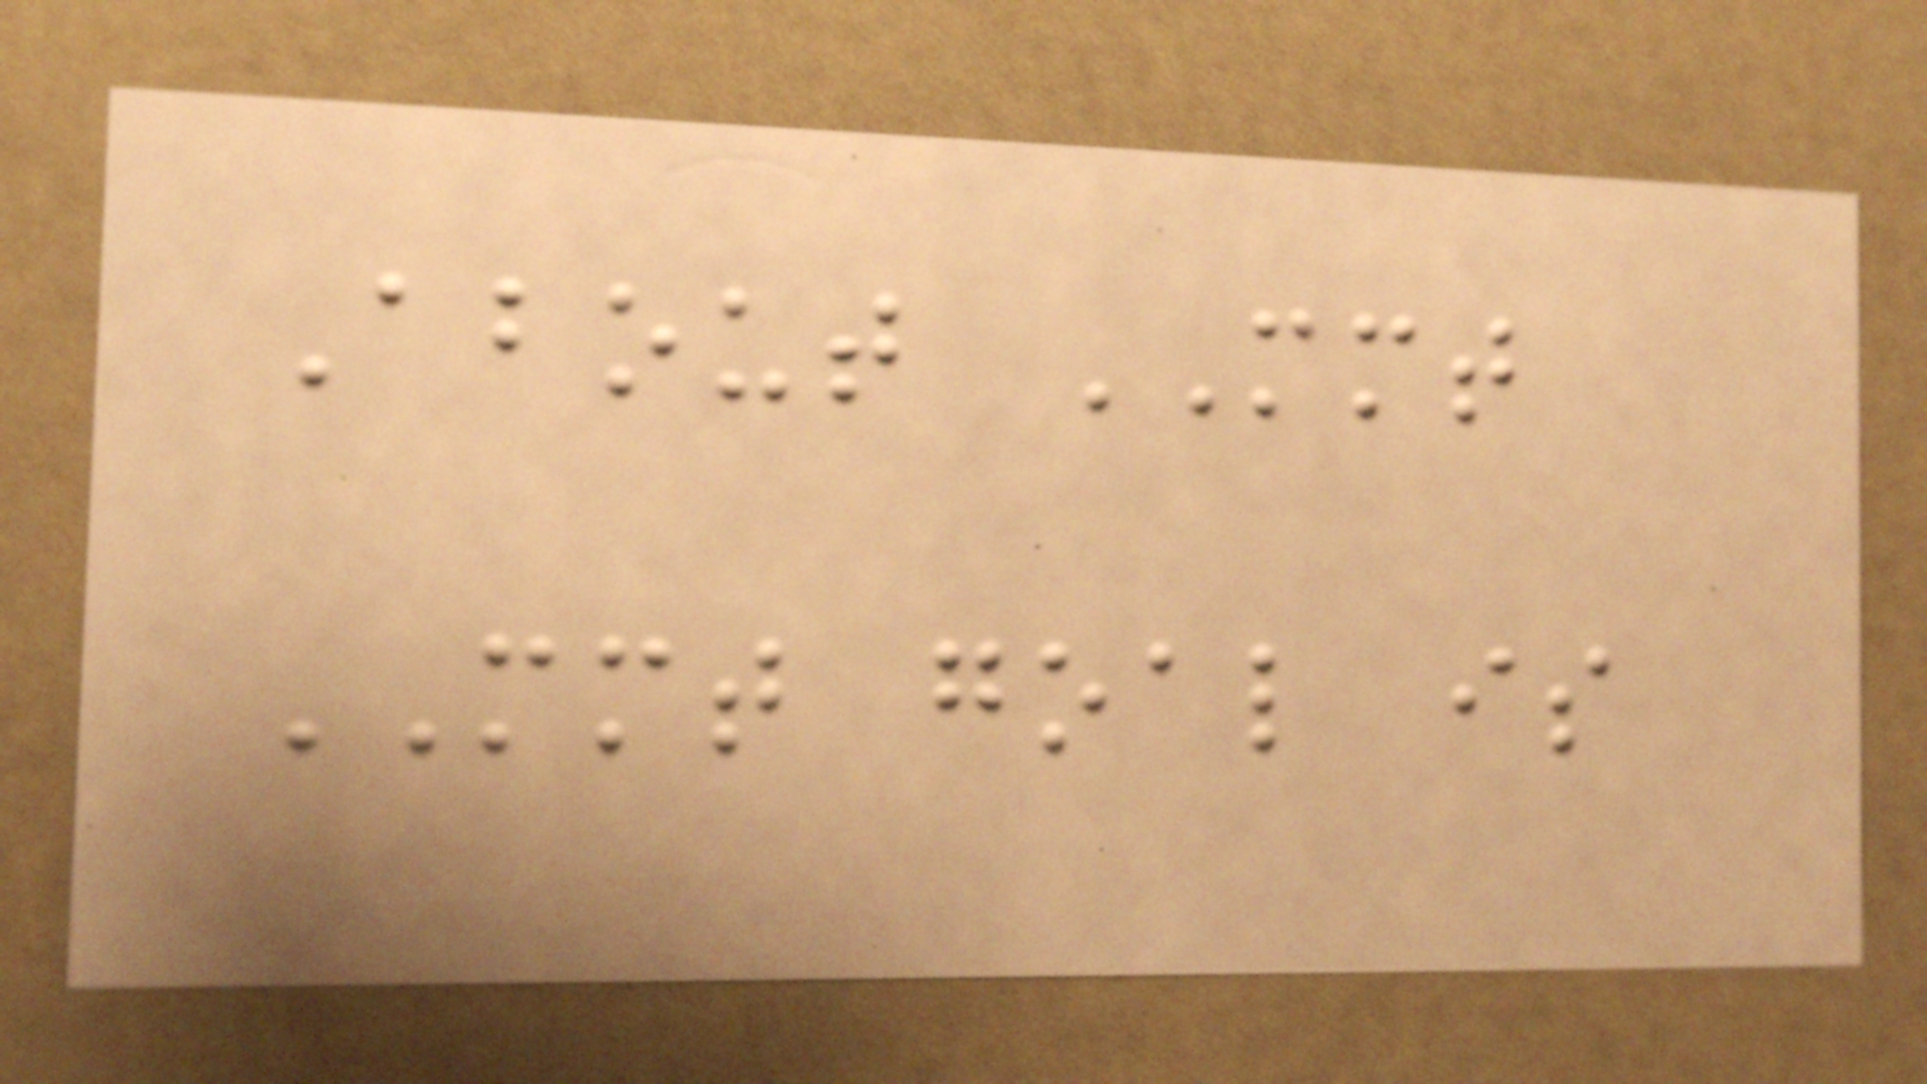About MMT
MMT goal is
